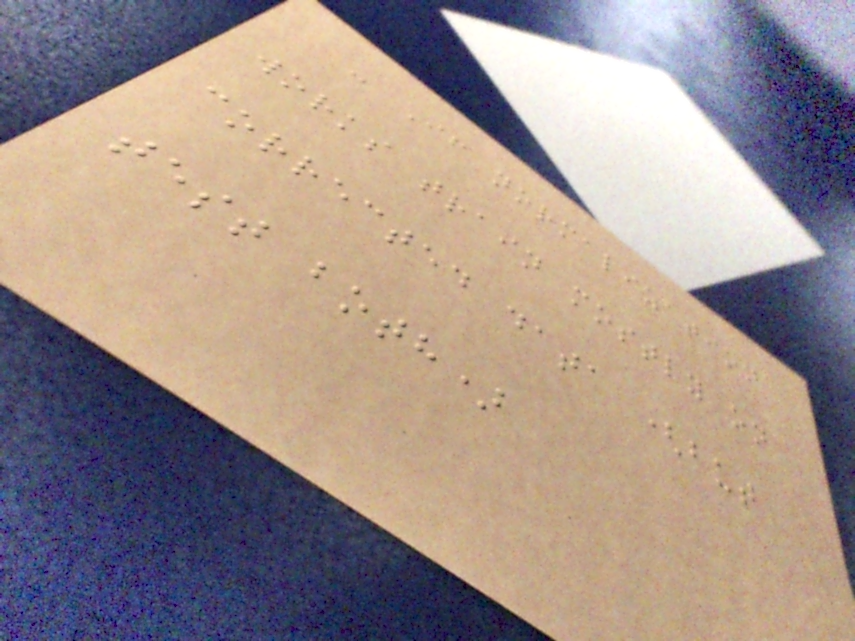- If normalization
works train mostly on
corrected data (but
test both)
